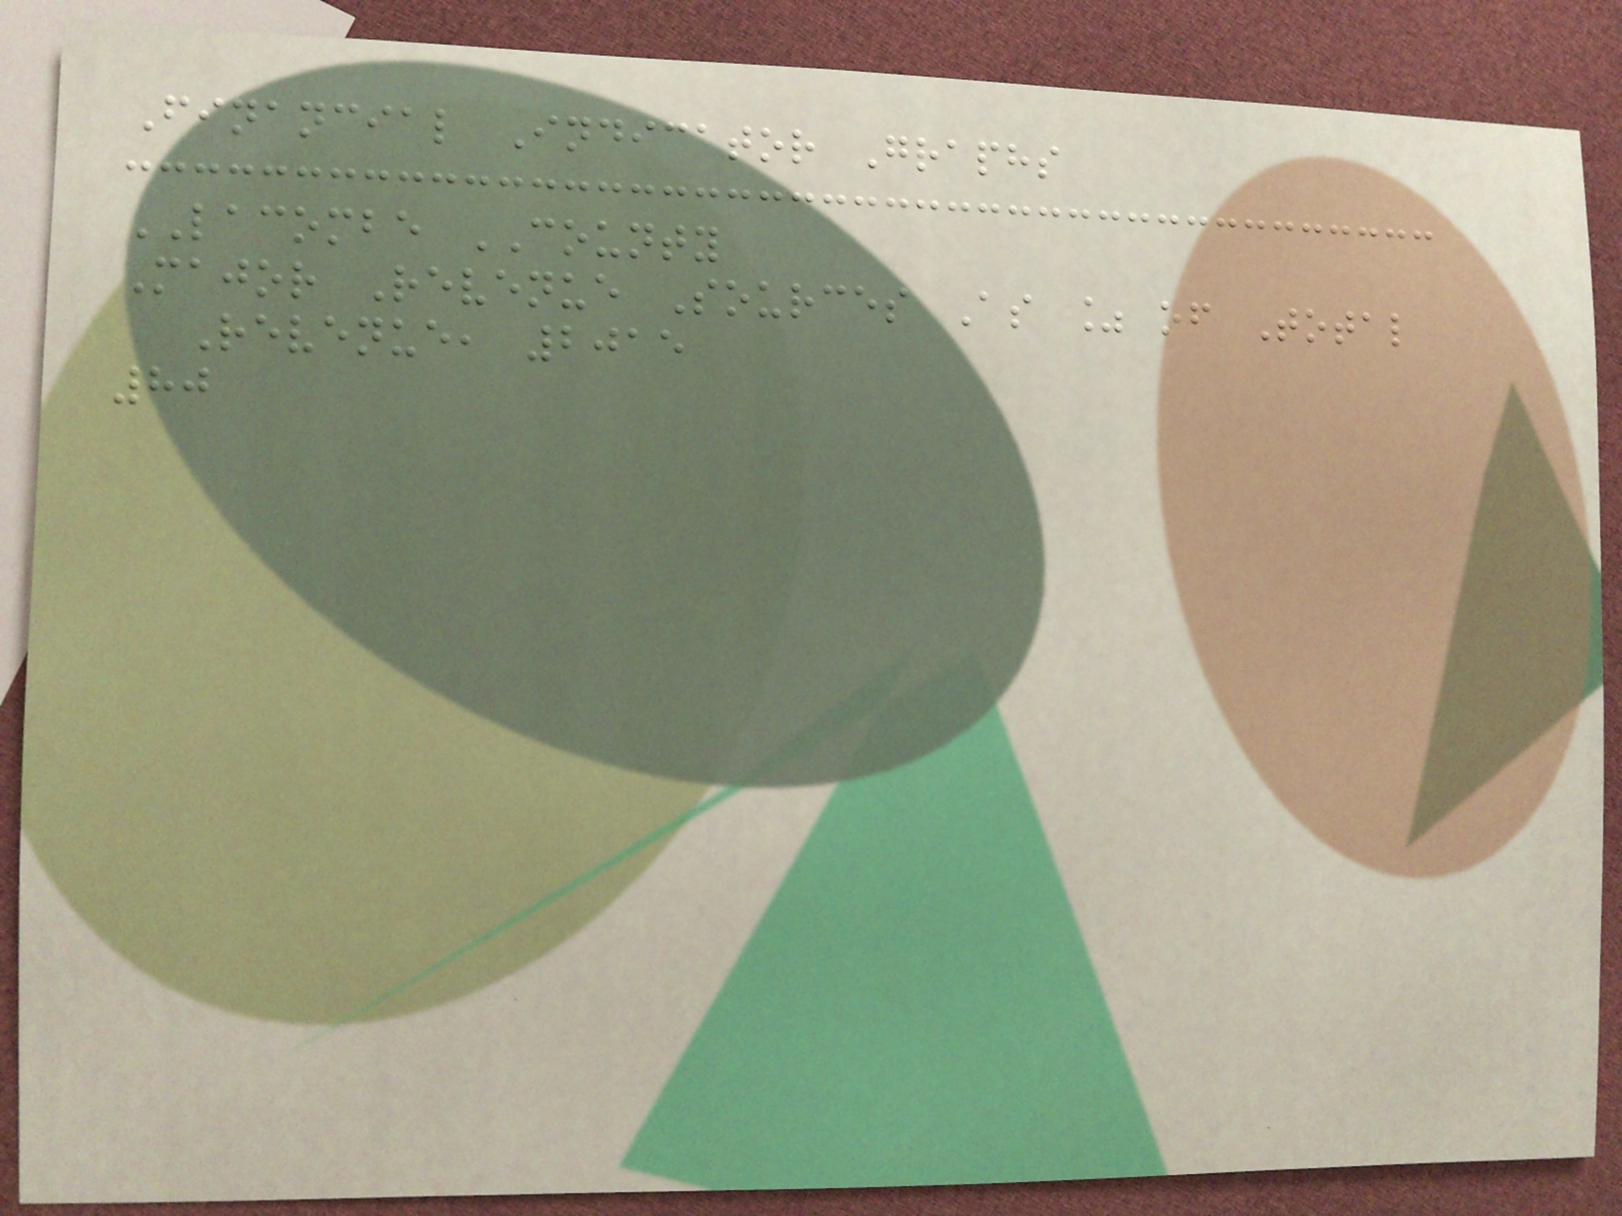Financial Indicator Graphs
LACOMBE COUNTY
Major Revenue Sources As % of Total
Revenue, 2015
80
